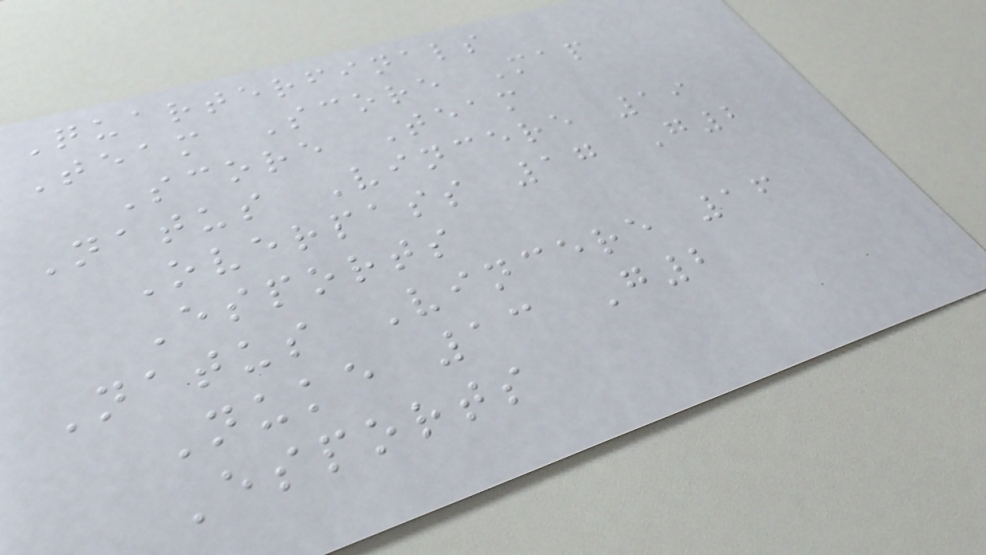Quarterfinals
Team Score Map
Score Team
Natus Vincere 19
Overpass 17 G2
Esports
Natus Vincere 16
Nuke 13 G2
Esports
